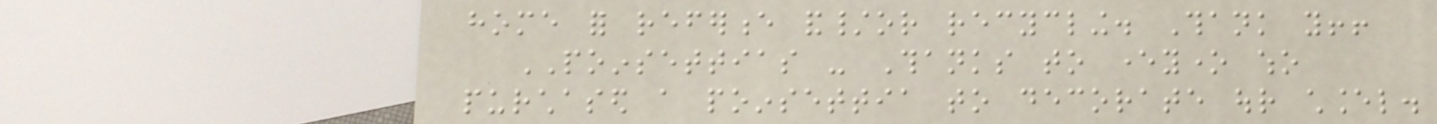home for reference and/or recycling. Thank you!!
POINSETTIAS - Thanks to everyone who
purchased a poinsettia to decorate our chancel.
